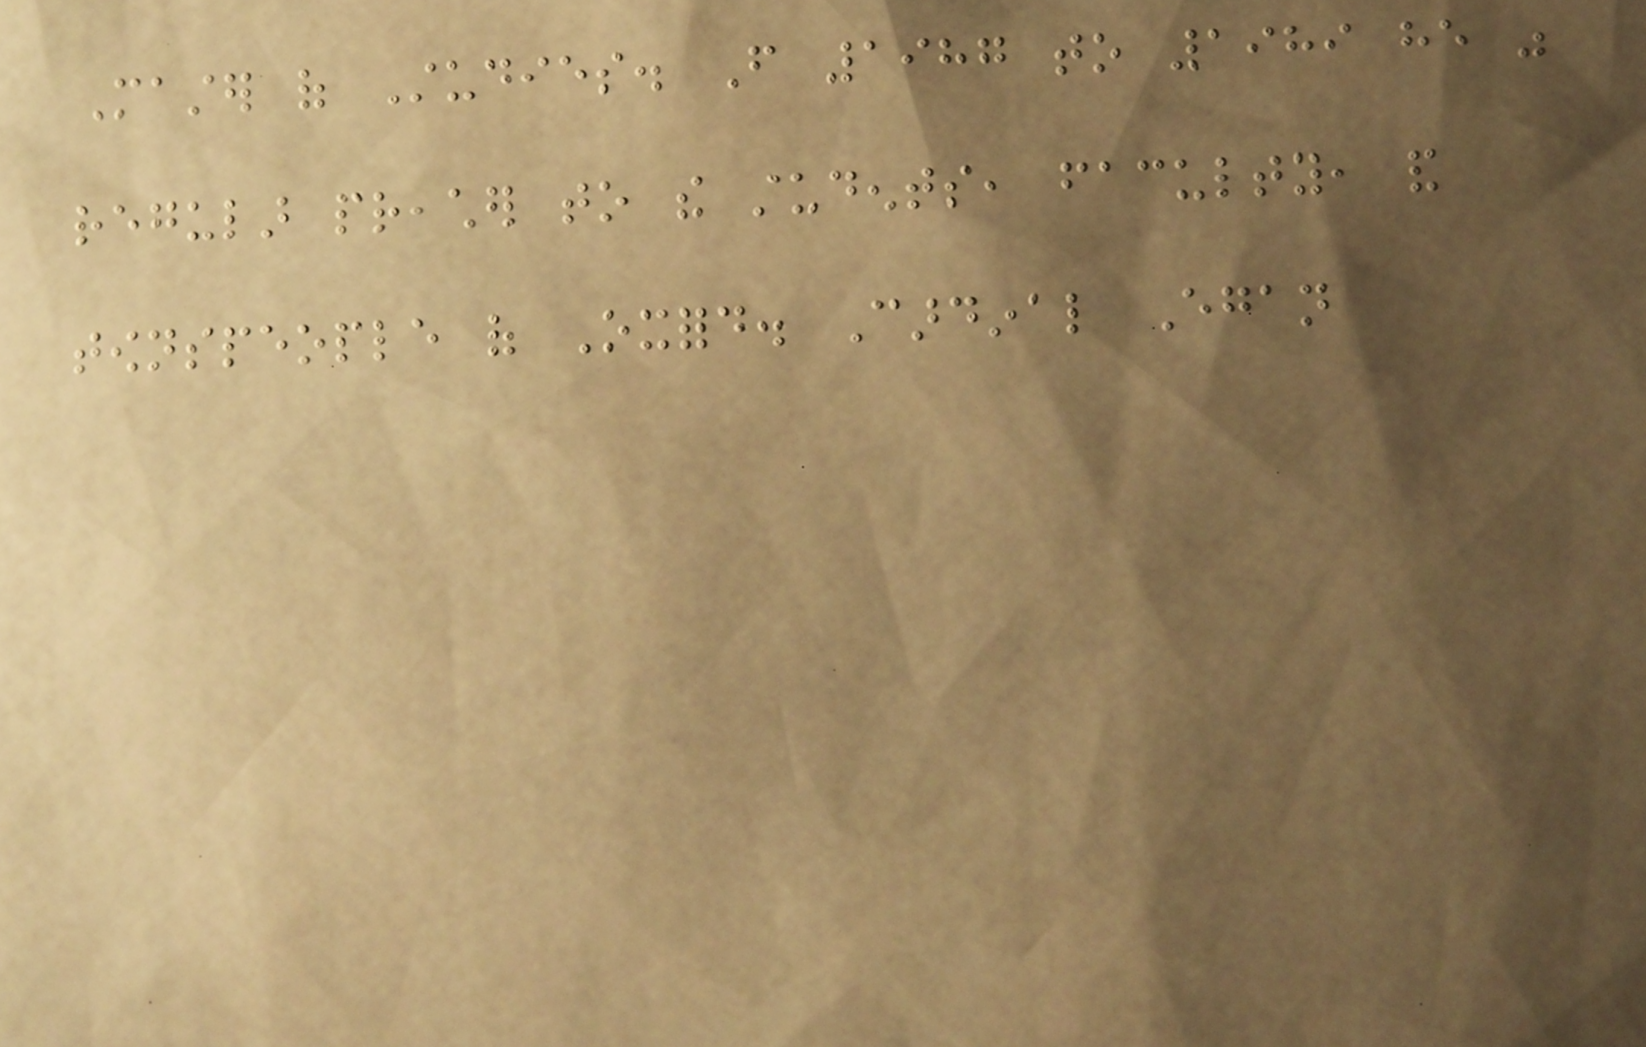Master of Studies. From 1987 to 1989 he was
regular preacher to the students, faculty, and
townspeople of Oxford. Cardinal Egan
